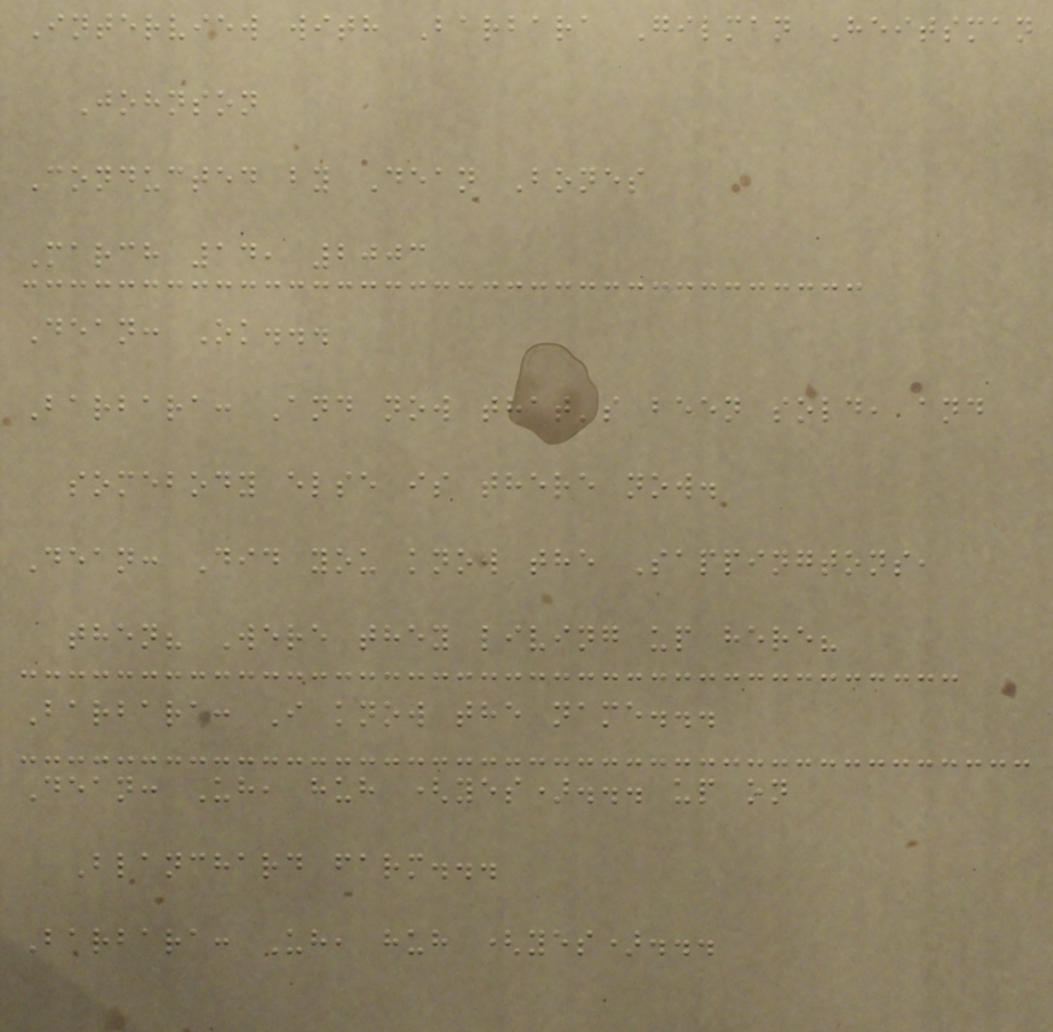Interview with Barbara Gilman Heitsman
Johnson
Conducted by Dean Bones
March 14, 2003
Dean: Ok...
Barbara: And now that's been sold, and
somebody else is there now.
Dean: Did you know the Sappingtons,
then? Were they living up here?
Barbara: I know the name...
Dean: Uh, huh (yes)... up on
Blanchard farm...
Barbara: Uh, huh (yes)...
